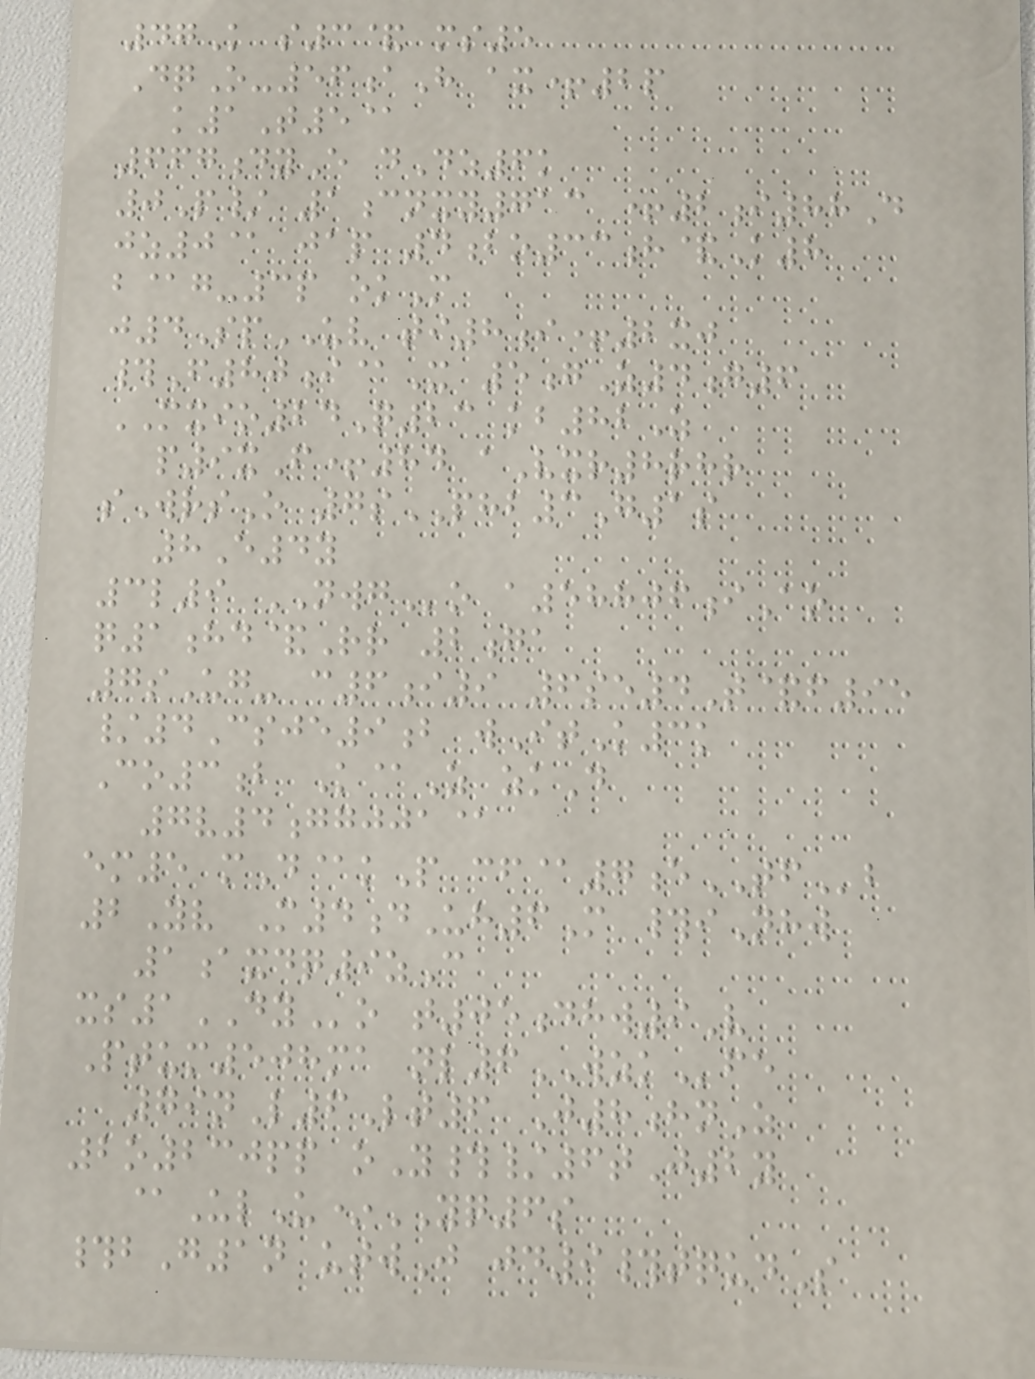47K s3& ms5
DqO-56aH ax+2p
k1T5@
667dyE dDz6k
0P/ 1cnxy713 +2i88D
jz0@ jap 4bo33h&K8
b@g-3p okM
j4SpUV ti8i+2xj
#F80i@X 5gZ4g6
MXIO24Q23 kb82Z
p9xF+84 aVxr8rhr
sWrsO 7sPHB3G1s
8E4y
3l9 NWGo a58806iAo
q1hd&Rr 2ga
7sUg- c6i9 6se4T&f95
/4Csje9b wItK3k
Co3b K@Z zkD
7v4ggjja@
em5 mD@kP cf@7eTFb
2Yv M4dUh6M #iNhw
1axdq9zC
xs1DYo t05dhw9V
Ptum508ma nl6WZKfe
79nL6Lt6 J8hnZ
2o230pp oY#/6tJ2y
@UlU*YQ6s
#bG1n utwJ jd9#tqudS
